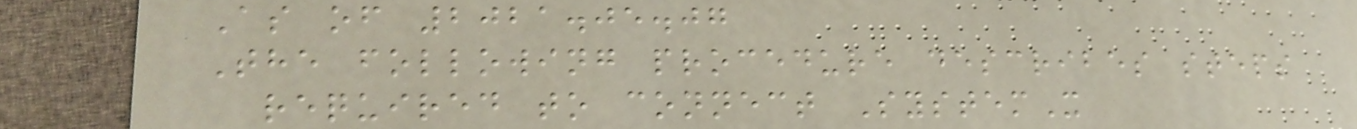As of 2021.05.07
The following procedure describes steps
required to connect SystemX
